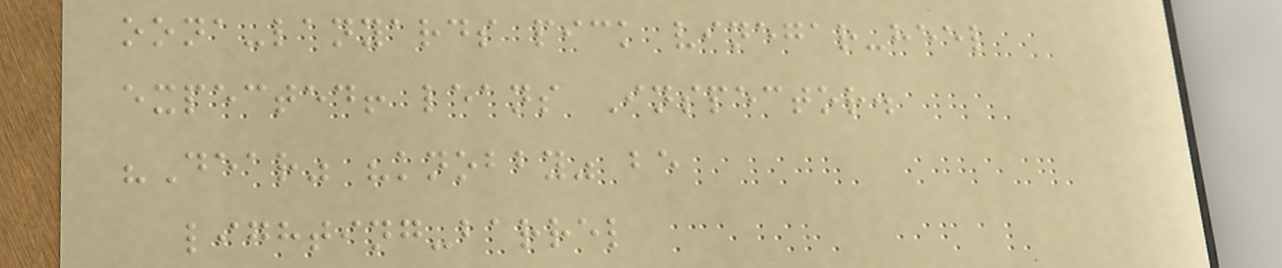oona-lanyards pick vinegar-heel
expected! leans Inspector.
"Dear" "knobby" be
lighting-barrel
